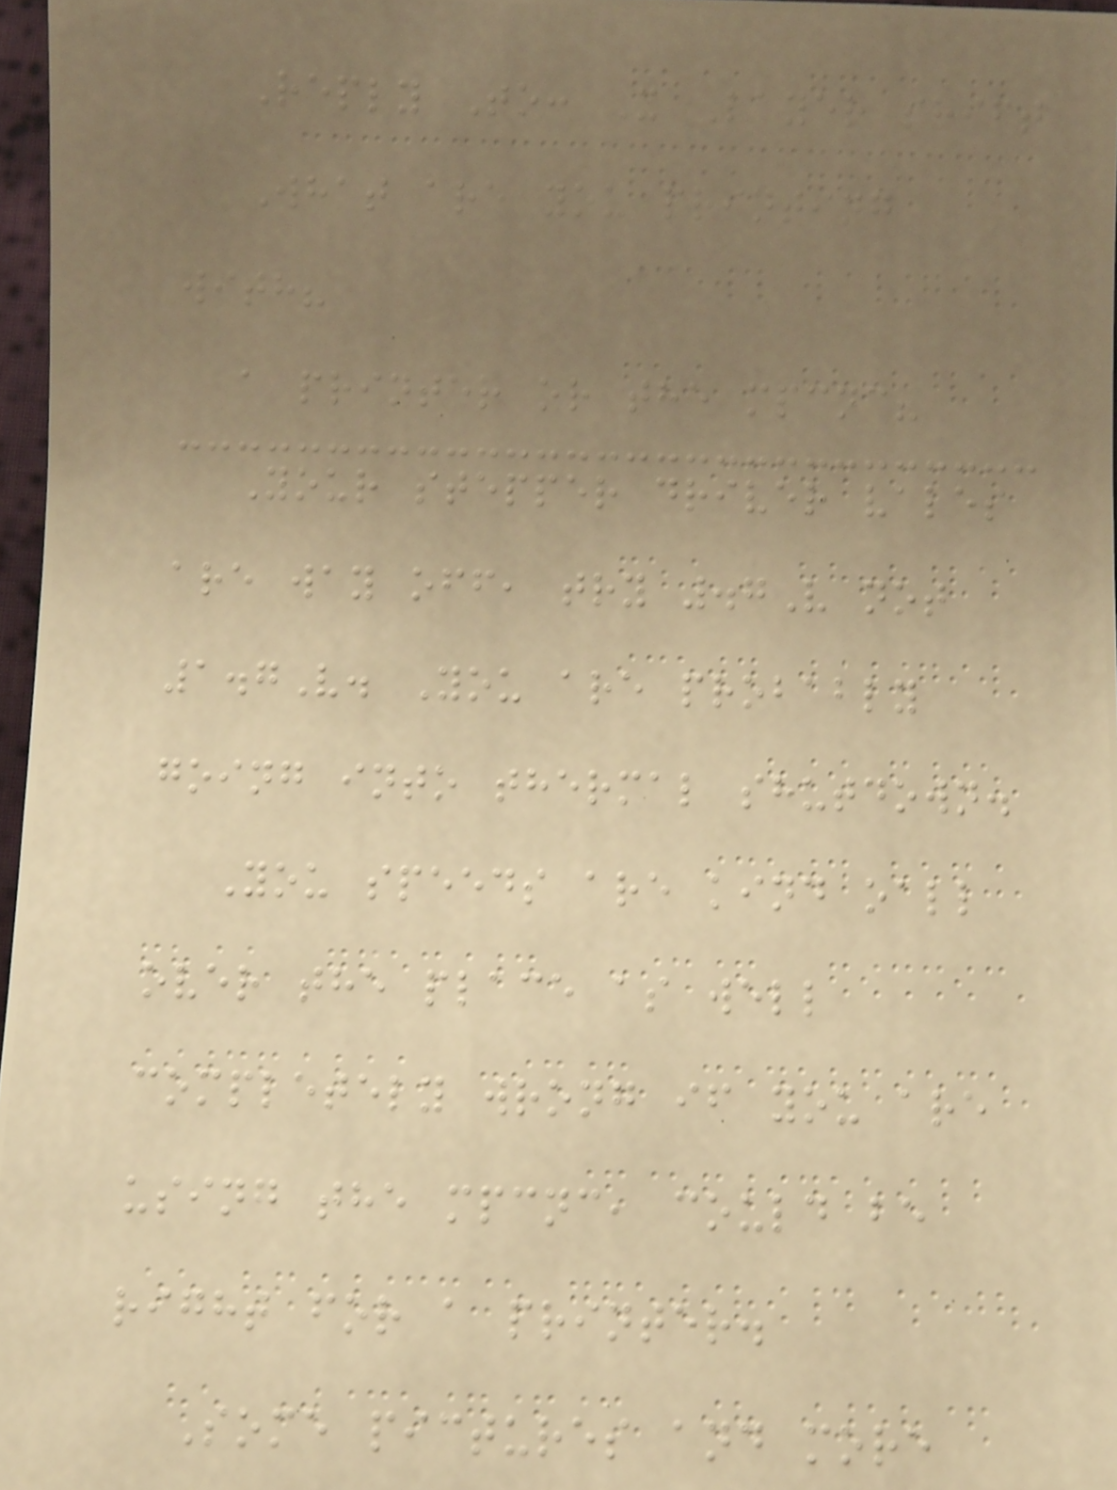Reply To: X Layer shift
What are you printing
with?
a printer or the mpcnc?
Your stepper driver vales
are way off, try .7V not
1.7V. You are probably
going into thermal shutdown.
You speeds are kind oall
over the place as well
completely wrong if you are
using the mpcnc, could be
right for a printer.
Some pictures and more
